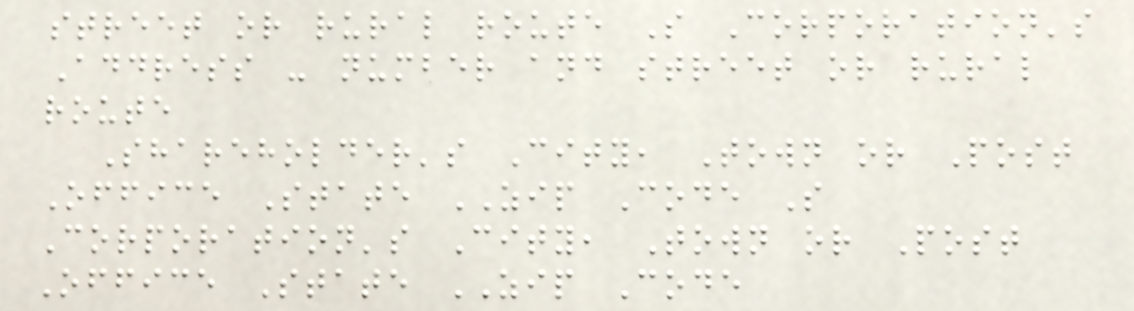street or rural route S Corporation's
Address - number and street or rural
route
Shareholder's City, Town or Post
Office State ZIP Code S
Corporation's City, Town or Post
Office State ZIP Code
